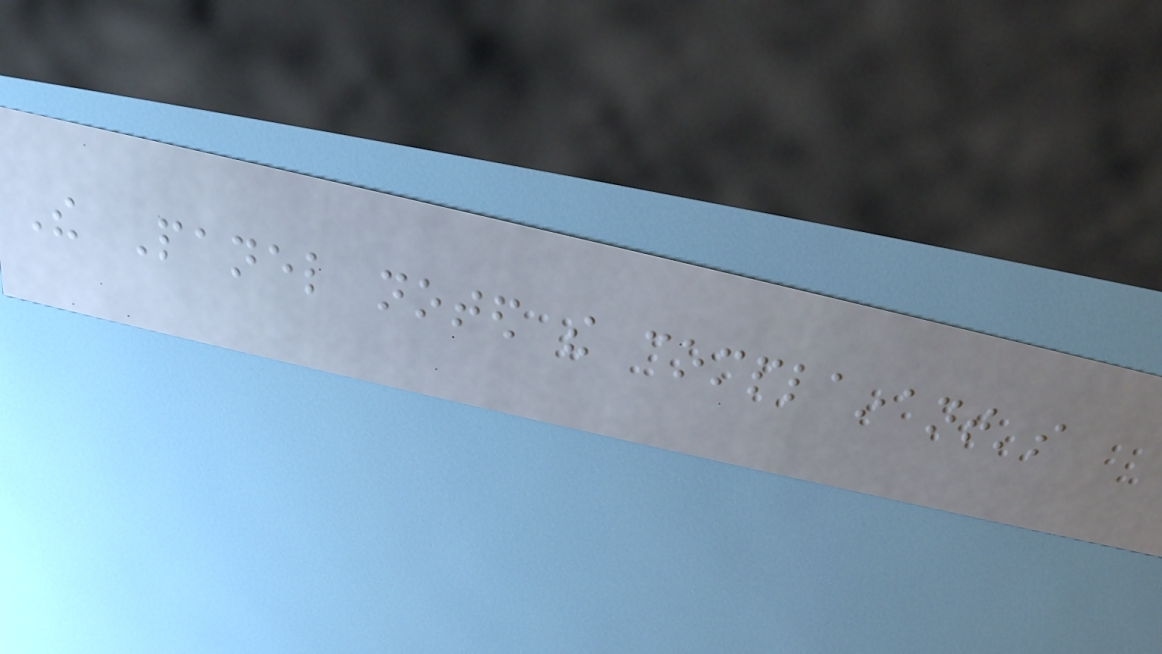The Panel noted the complainant's
